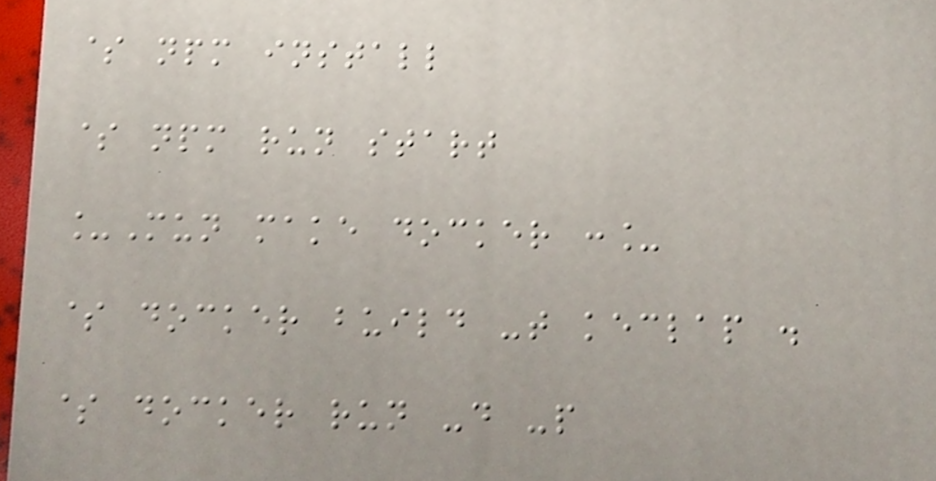$ npm install
$ npm run start
_Mun make docker :_
$ docker build -t keclap .
$ docker run -d -p
